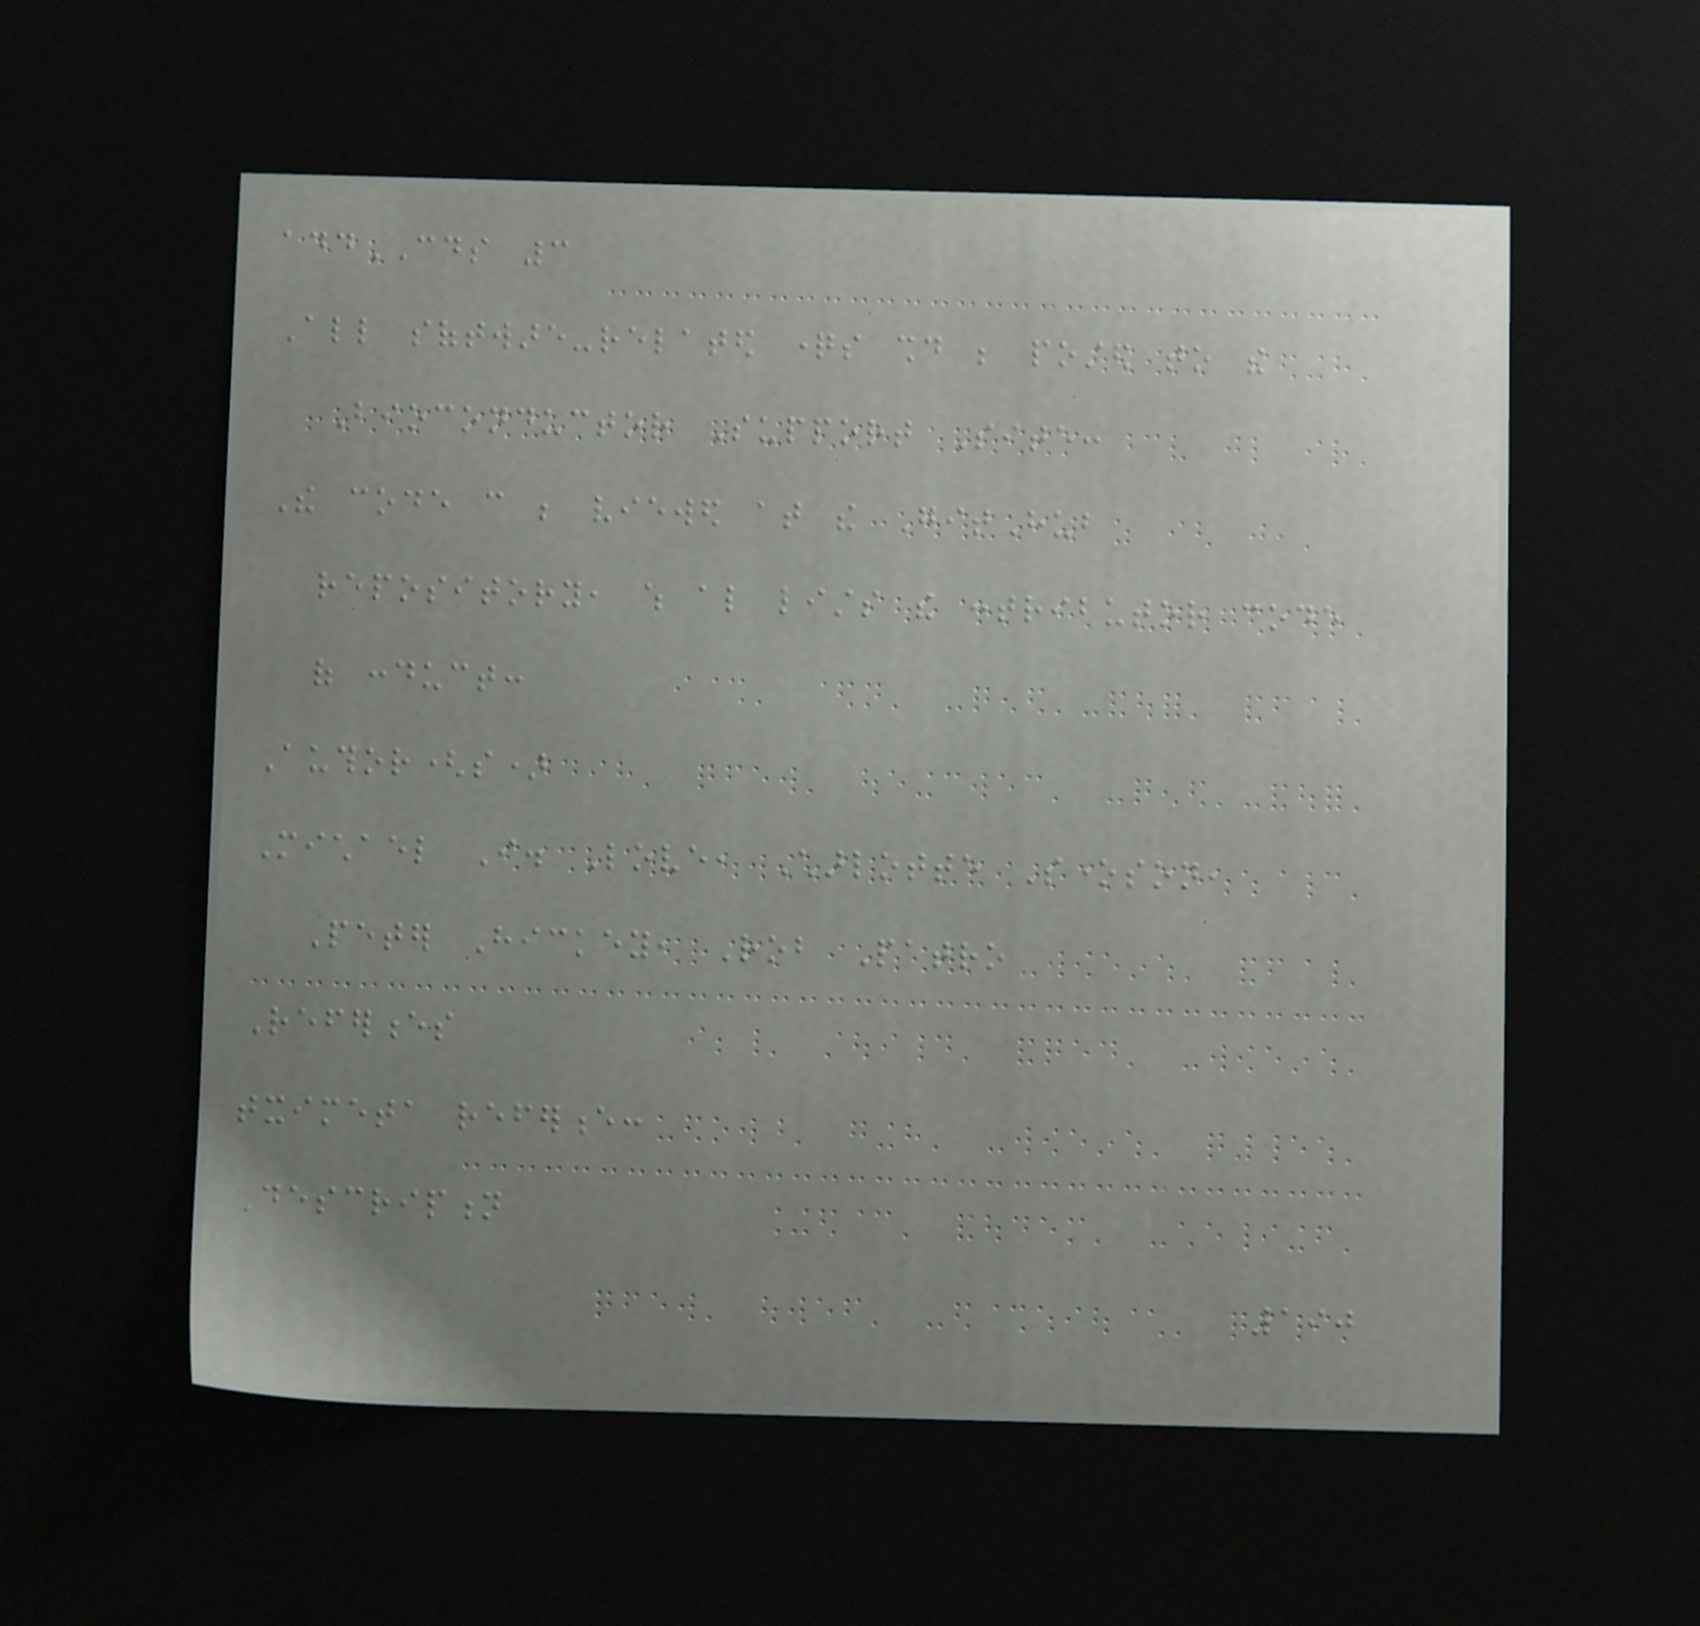addCDS 3
All software-related questions should be posted to the
Bioconductor Support Site:
The code can be viewed at the GitHub
repository, which also lists the contributor code
of conduct:
Author(s)
Michael I. Love, Charlotte Soneson,
Peter Hickey, Rob Patro
References
tximeta reference:
Description
190
